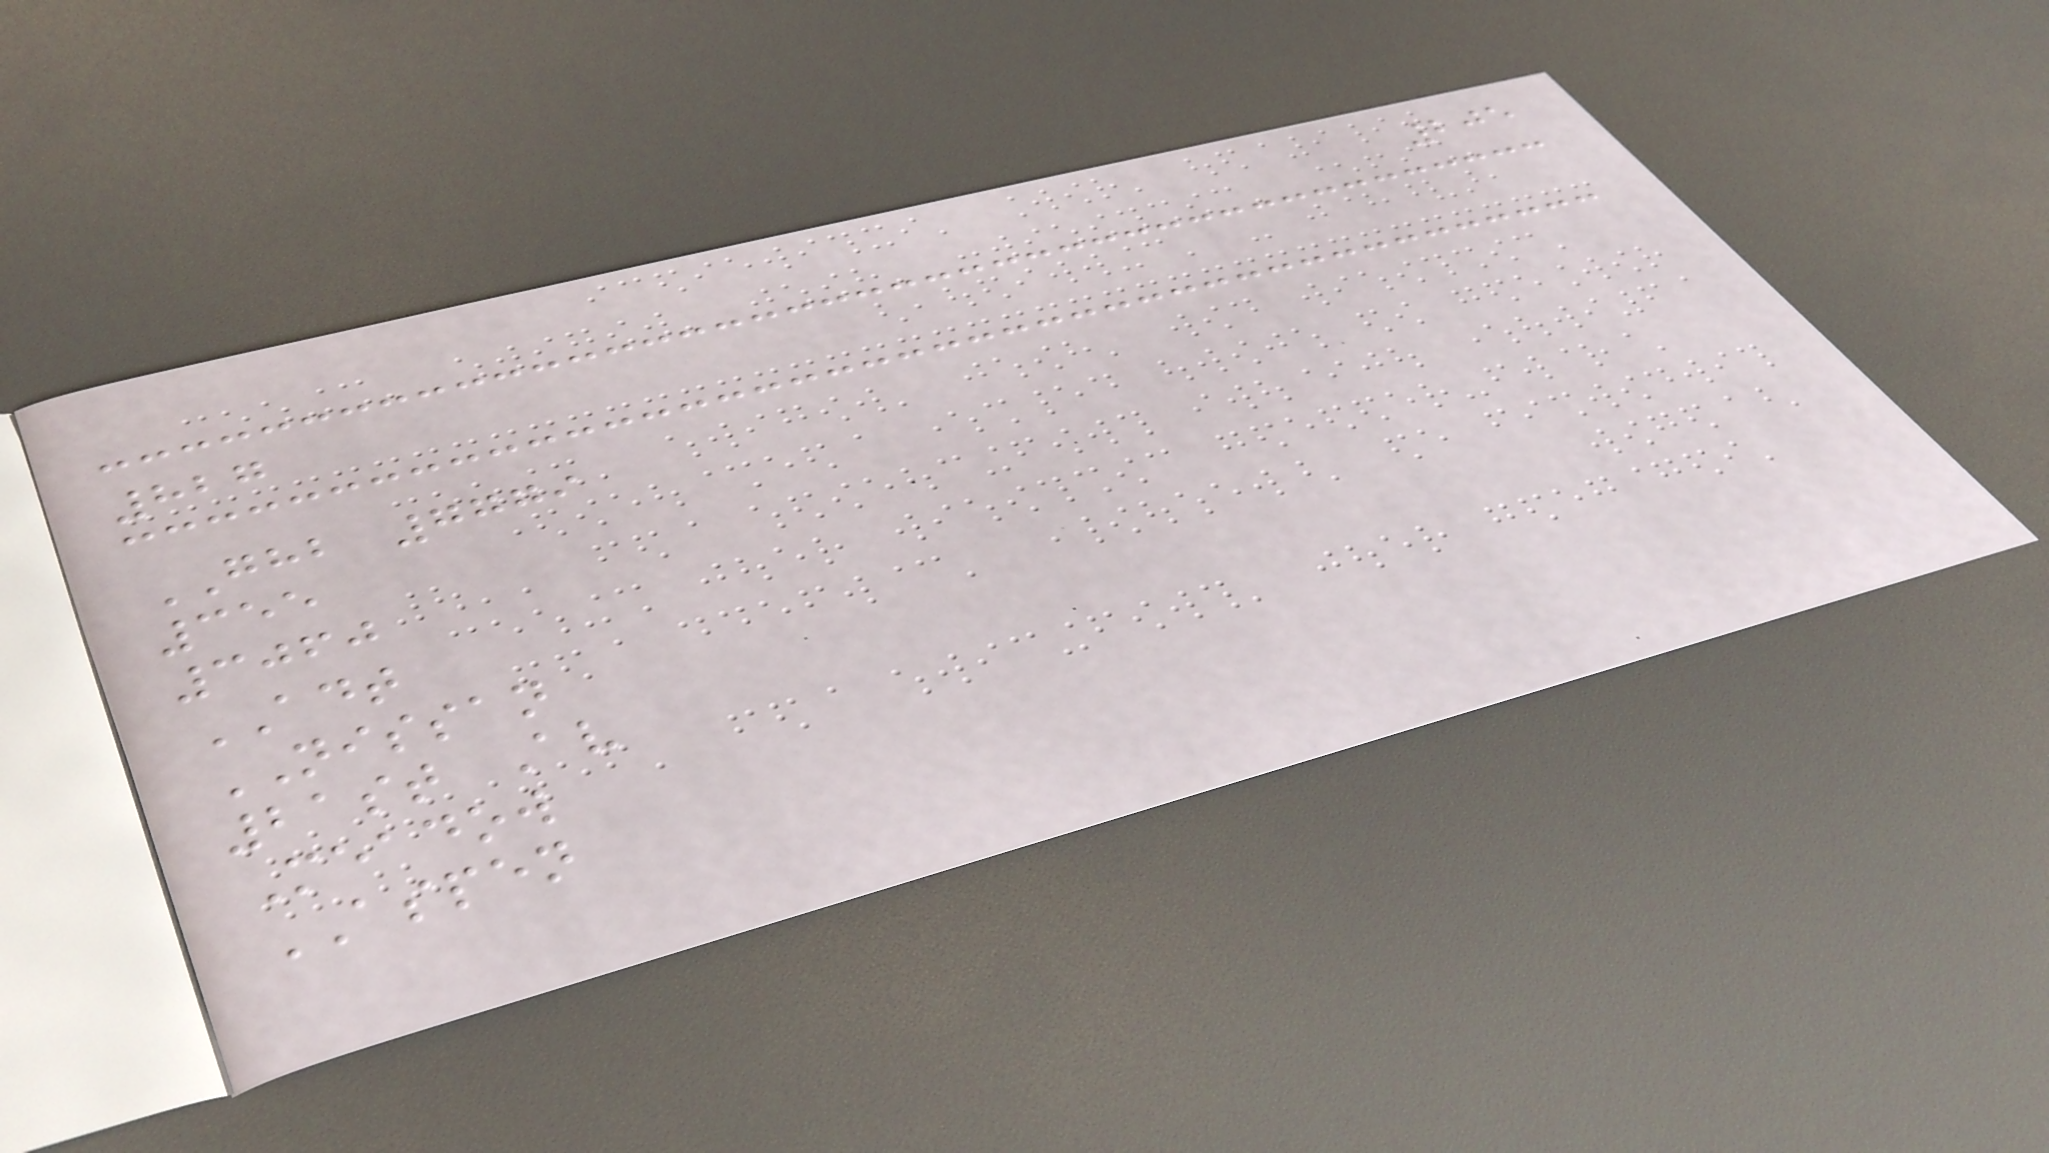205
827
GHB 7779
355
3060
ADT
NISSAN
21st Av
Meadow
ASPEN
